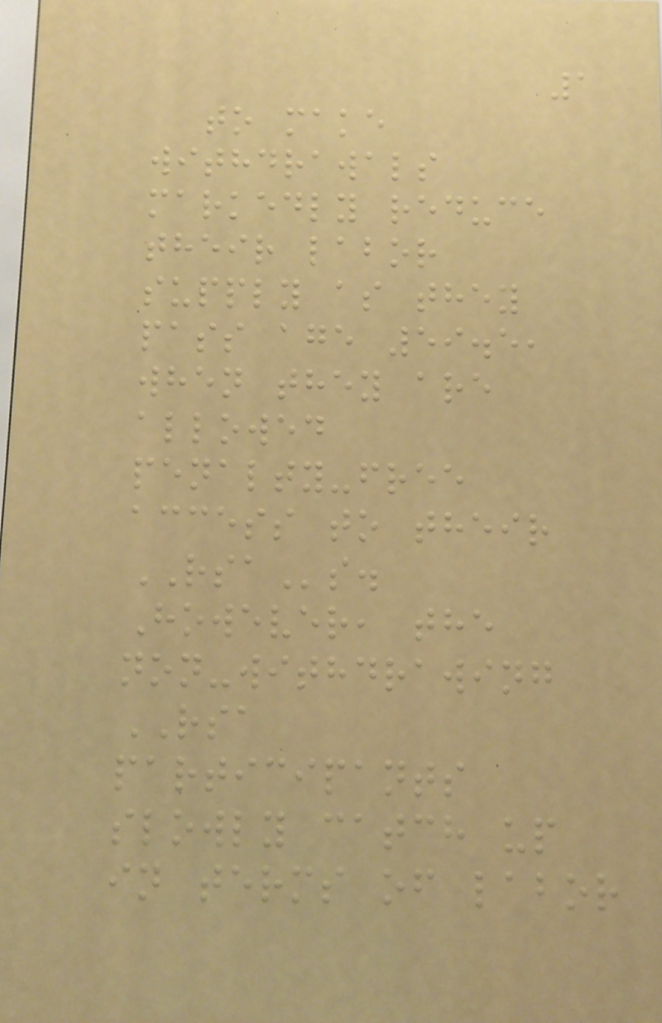1
to make
withdrawals
markedly reduce
their labor
supply as they
pass age 59.5,
when they are
allowed
penalty-free
access to their
RSAs.
However, the
non-withdrawing
RSA
participants
slowly catch up
in terms of labor
